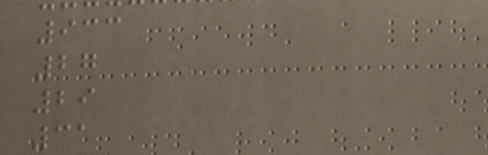933
27
29
31
